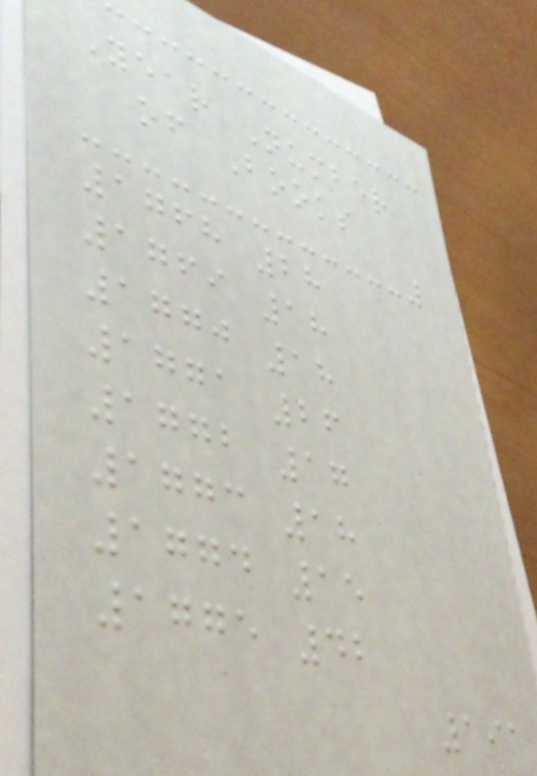Year Number
of Books
1768 28
1769 18
1770 18
1771 26
1772 17
1773 18
1774 15
1775 42
191
